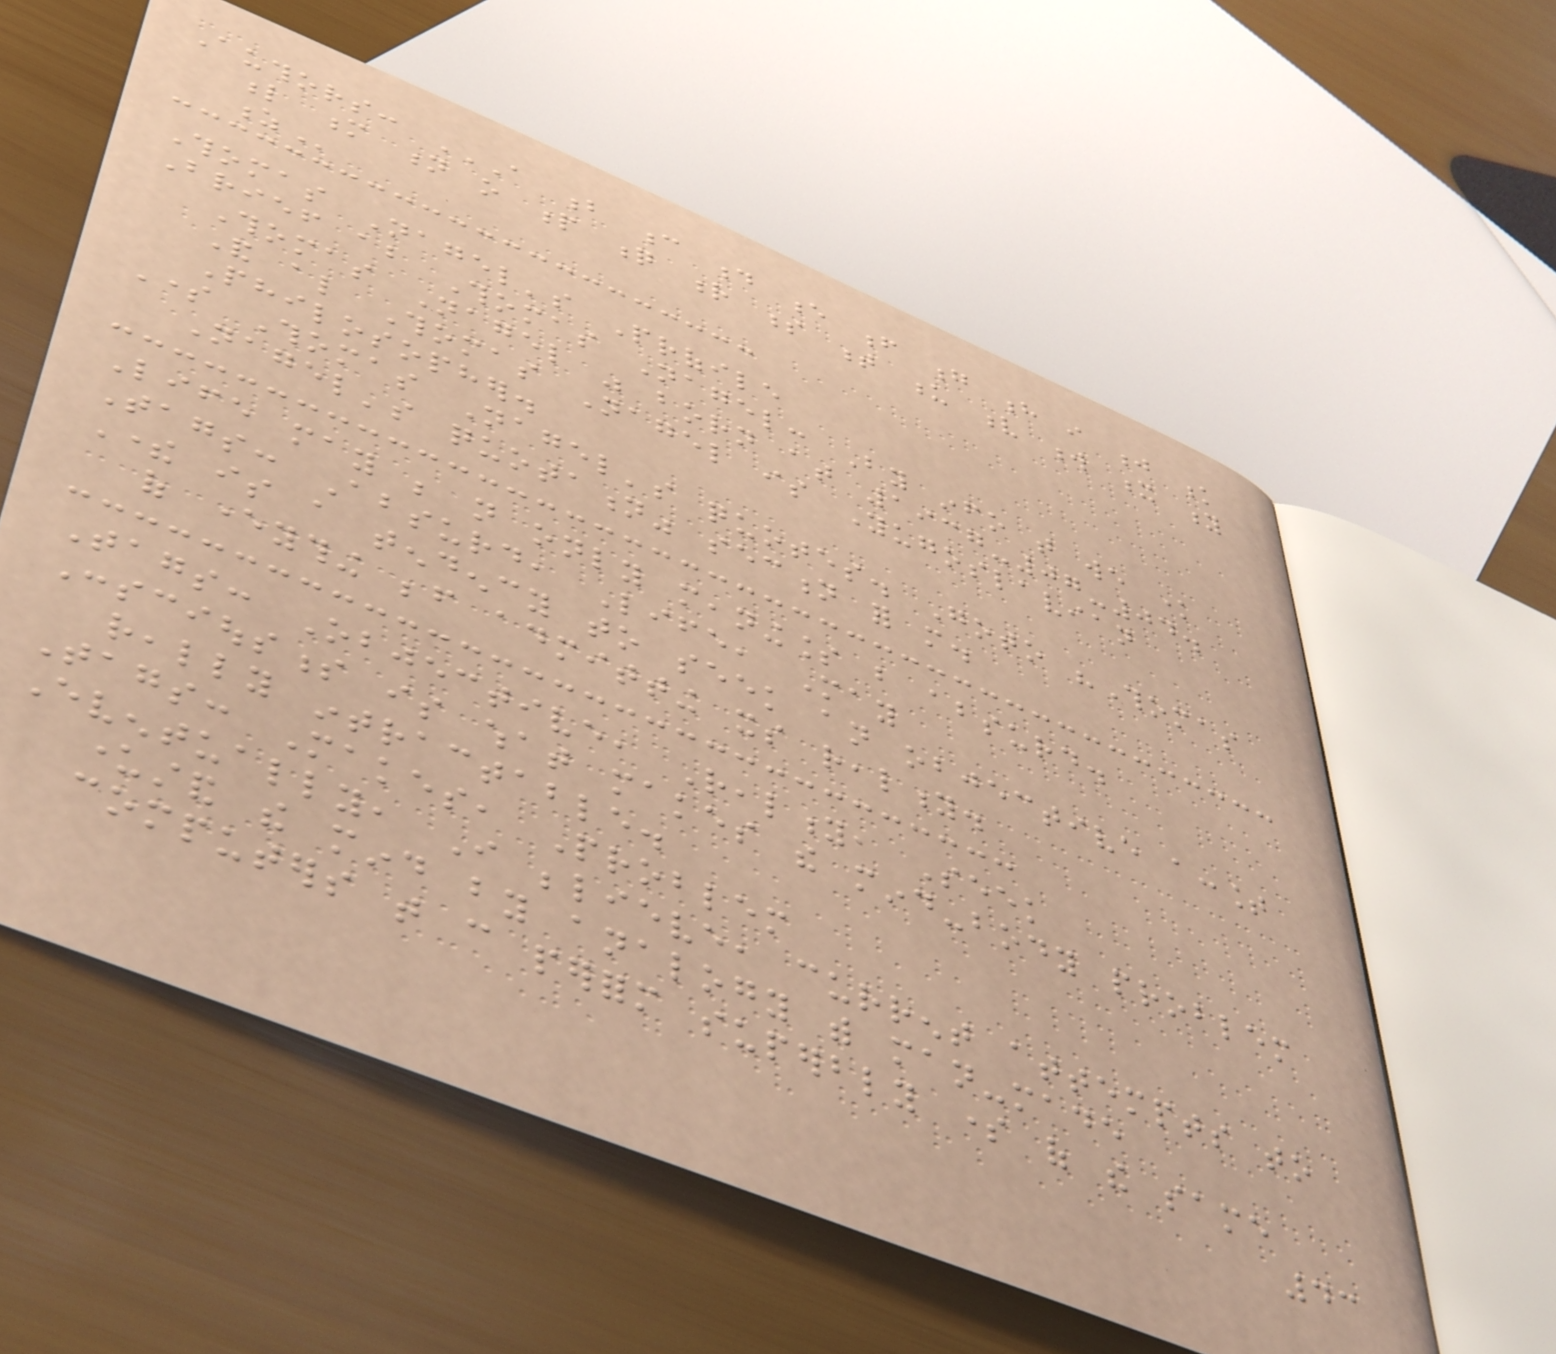Authors: A B C D E F G H I J K
L M N O P Q R S T U V W X Y
Z
Thomas Nagel's Profile
Brief about Thomas Nagel: By info that we know
Thomas Nagel was born at 1937-07-04.
And also Thomas Nagel is Yugoslavian
Philosopher.
Some Thomas Nagel's quotes. Goto "Thomas
Nagel's quotation" section for more.
Life may be not only meaningless but absurd.
Tags: Absurd, Life, May
There is a tendency to seek an objective account
of everything before admitting its reality.
Tags: Objective, Reality, Seek
Consciousness is what makes the mind-body problem
really intractable.
Tags: Makes, Problem
Eventually, I believe, current attempts to
understand the mind by analogy with man-made
computers that can perform superbly some of the same
43
